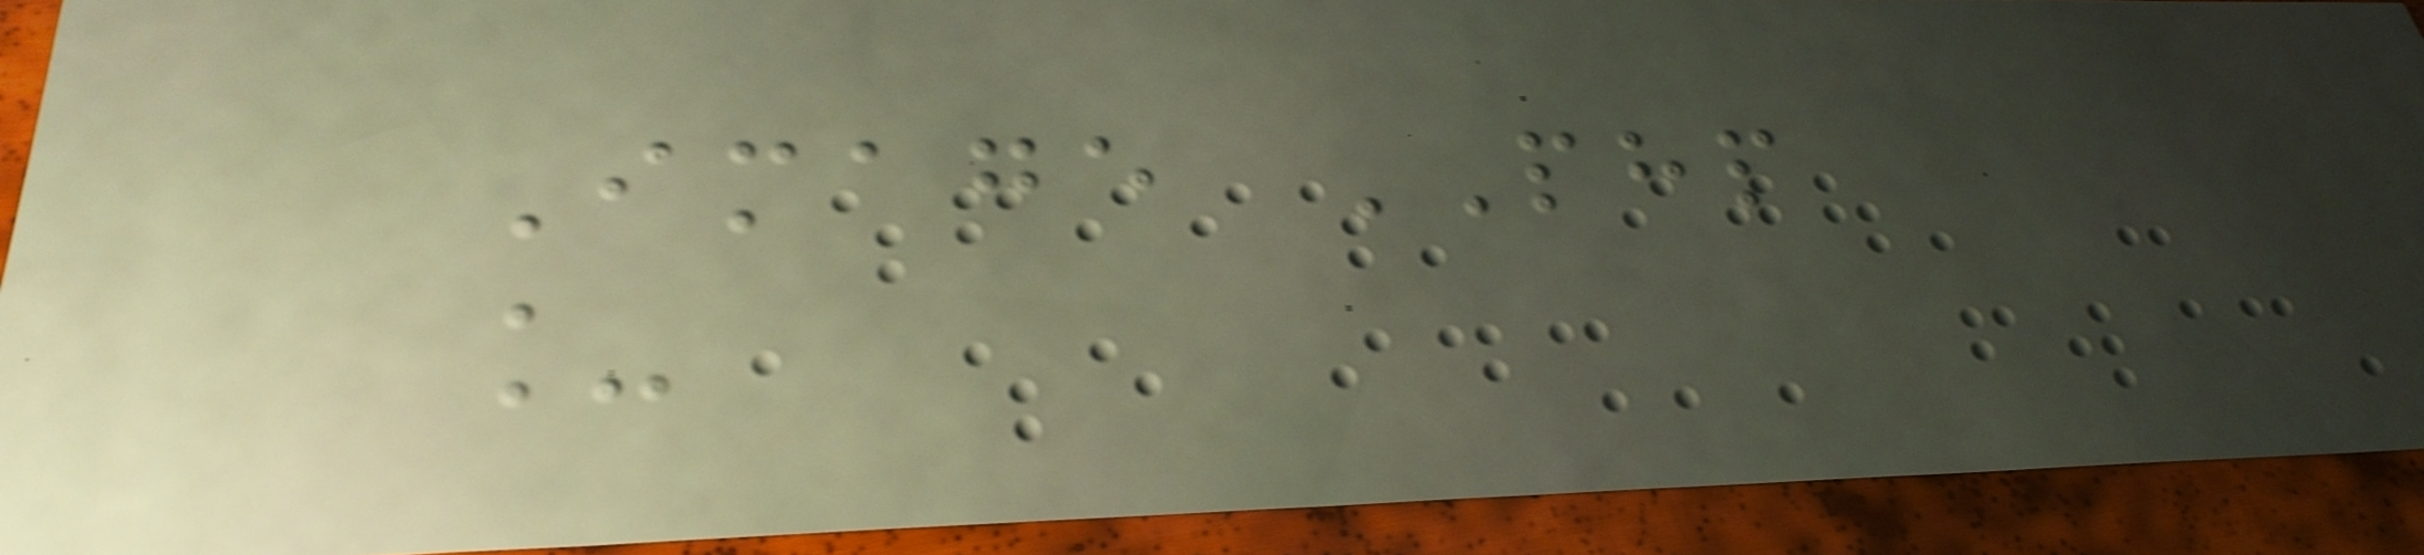Image PHP
_
